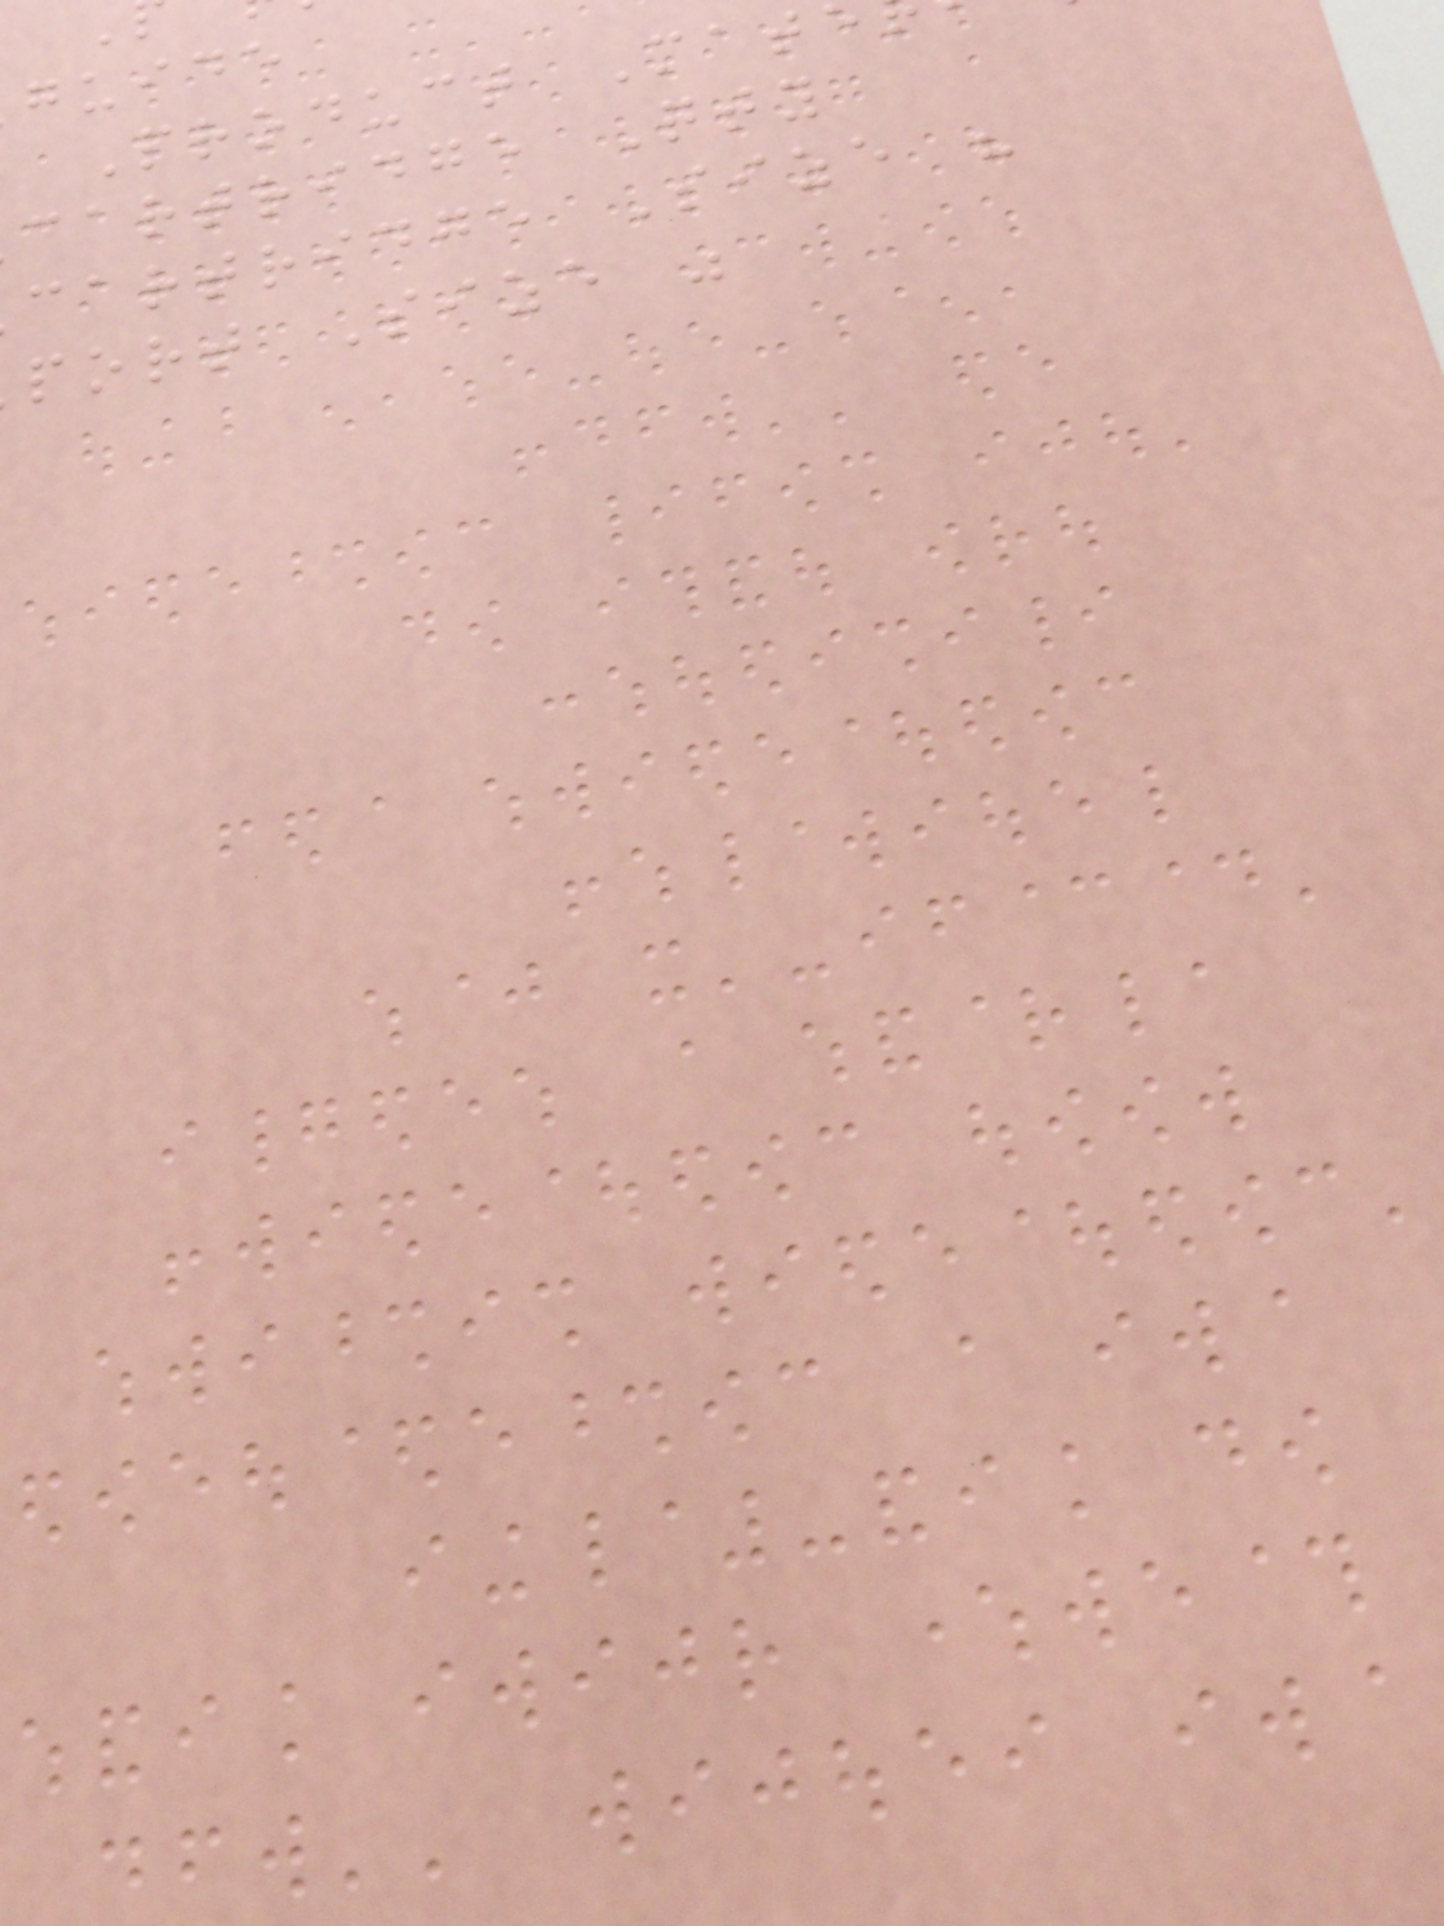guide
Product Mat
cartridge Qty
port Size "
